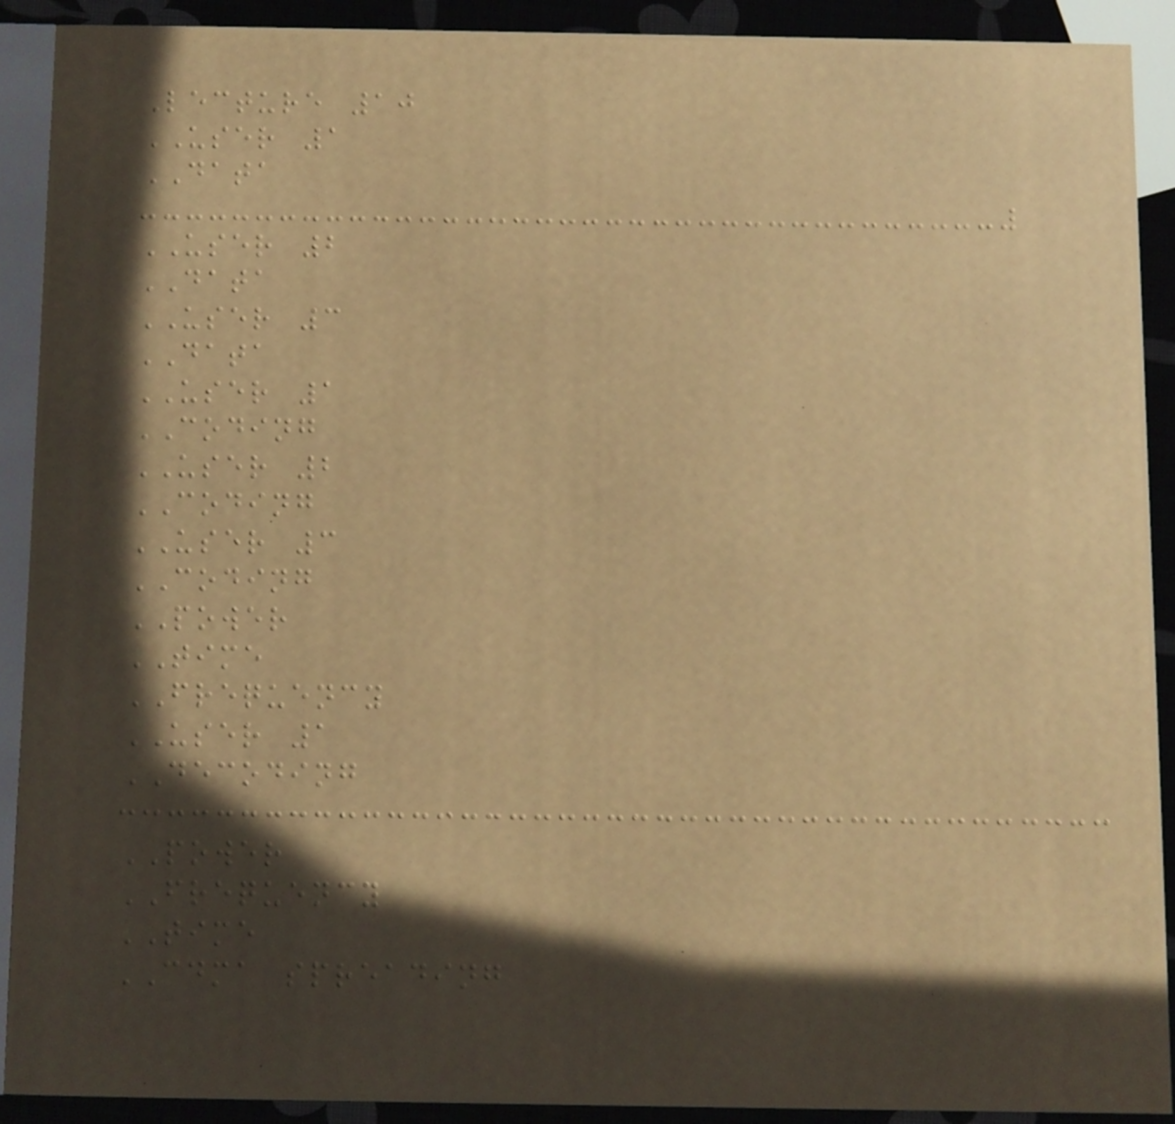Lecture 10
USER 1
DATA
USER 2
DATA
USER 3
DATA
USER 1
CODING
USER 2
CODING
USER 3
CODING
POWER
TIME
FREQUENCY
USER 1
DECODING
POWER
FREQUENCY
TIME
CDMA spreading
